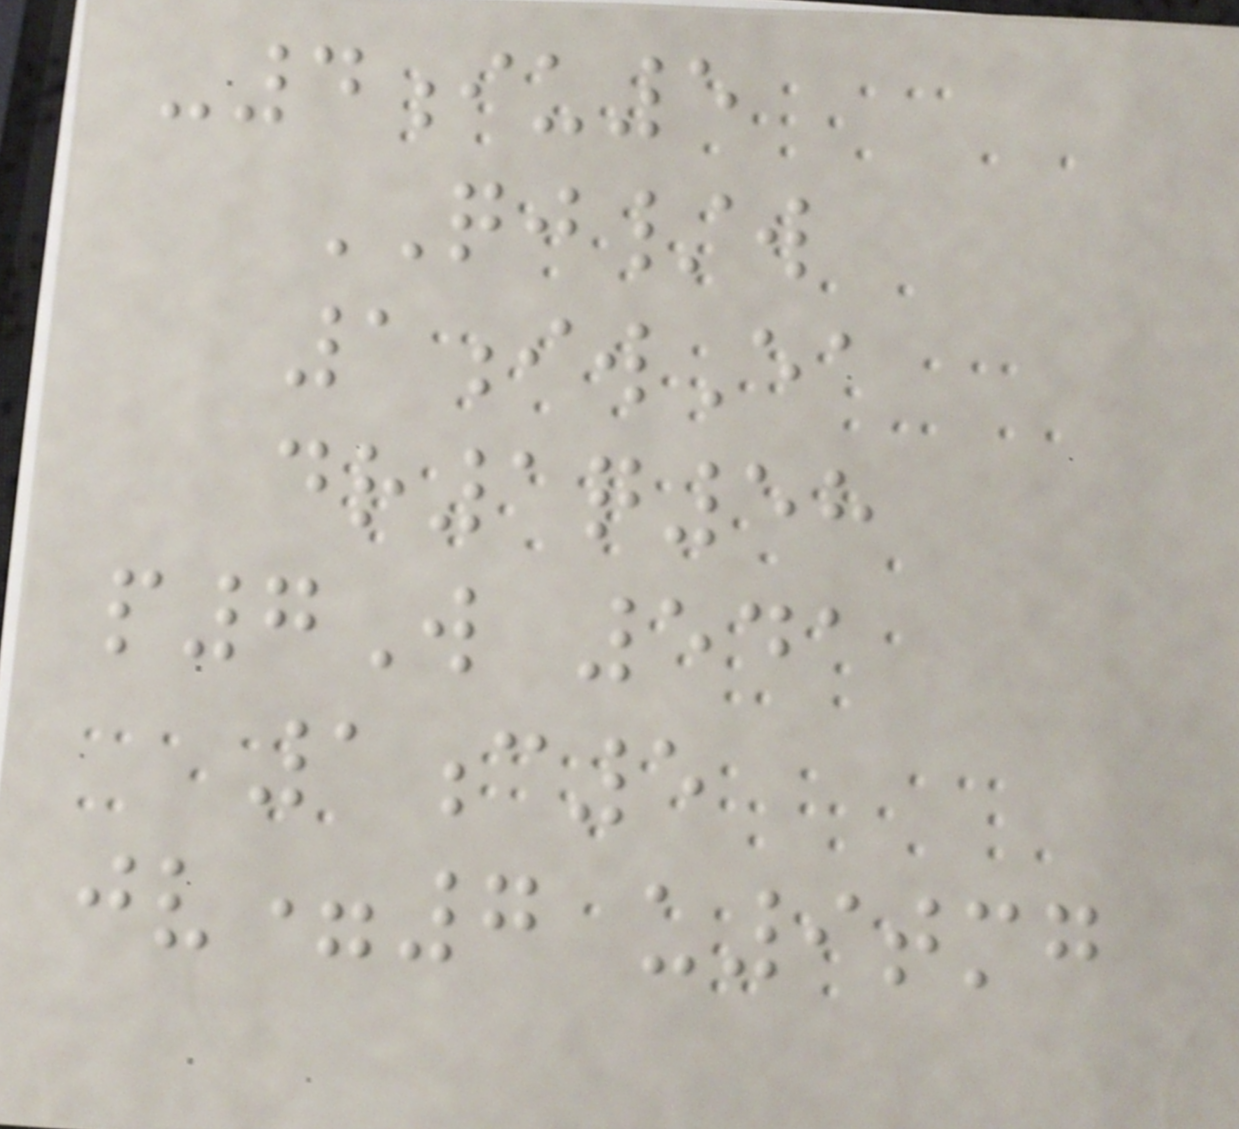-4iu5
QJ/w
1iwEa
dr1q58
p7W 541
1c5
jv=7 u9tmg
